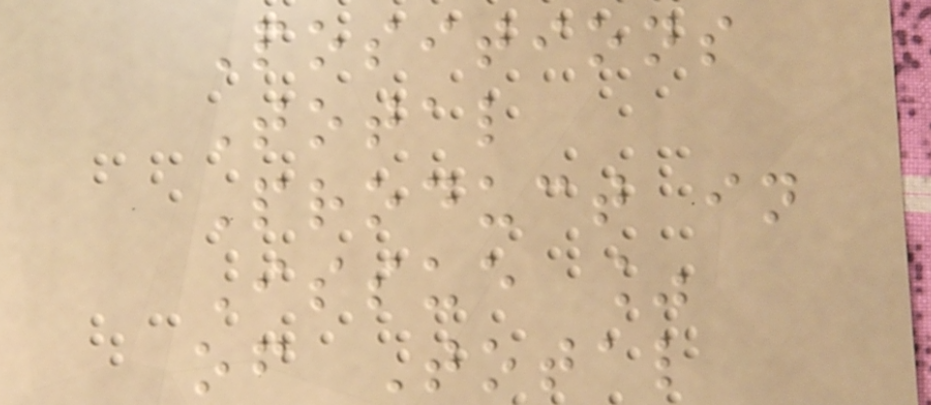Positions
Total
Product in
Issue %
of Total
